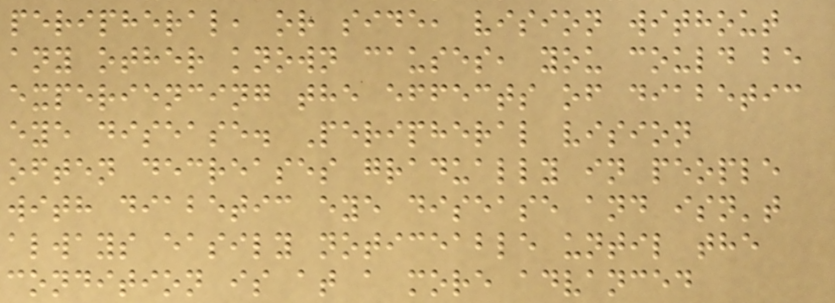peripheral, or side, vision without
any other known causes, you could be
experiencing the effects of diabetic
eye disease. Peripheral vision
often decreases gradually in people
with diabetic eye disease and isn't
always easily noticeable until the
condition is at a more advanced
